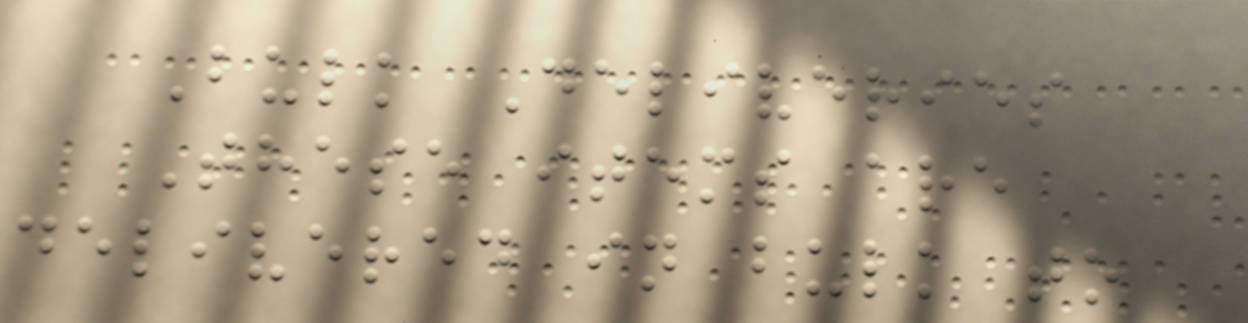Bulk Deliveries
These items are
delivered in bulk to
